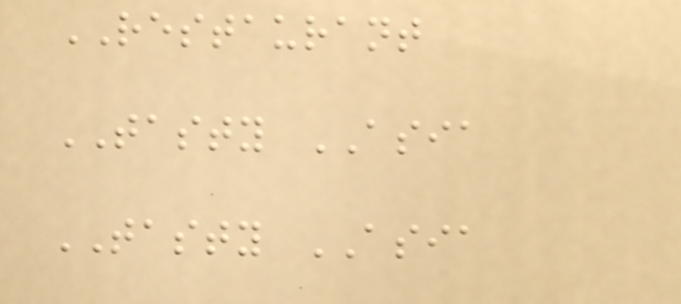RESTAURANT
TASTY ASIA
TASTY ASIA
